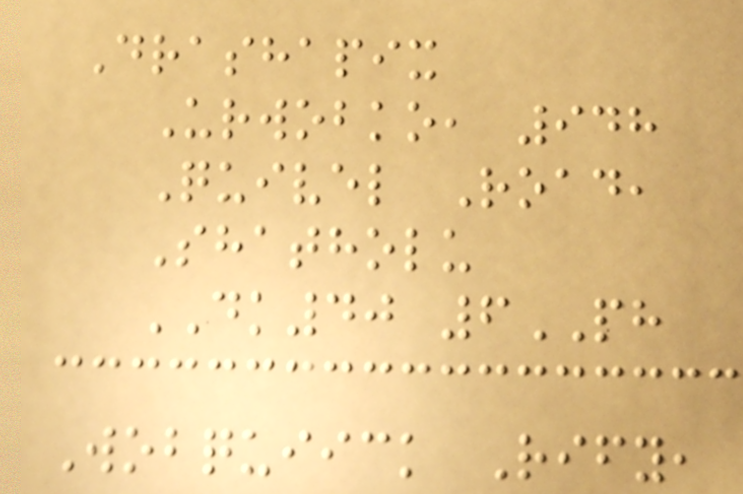Drashapix
Urwobko, 948
Quivel Road,
Shatholu
DK40 6PH
Wobquiick Rify,
